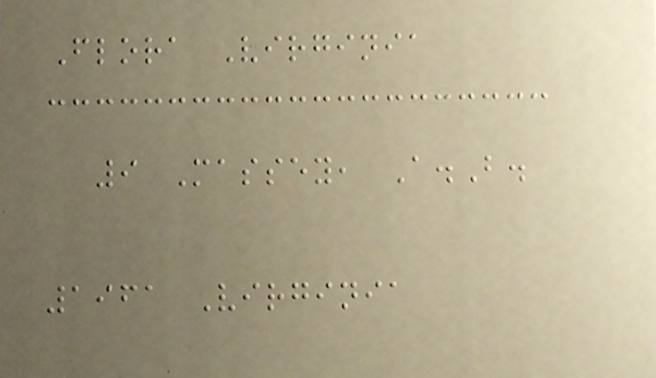Flora Virginia
9 Massey, A.B.
1961 Virginia
